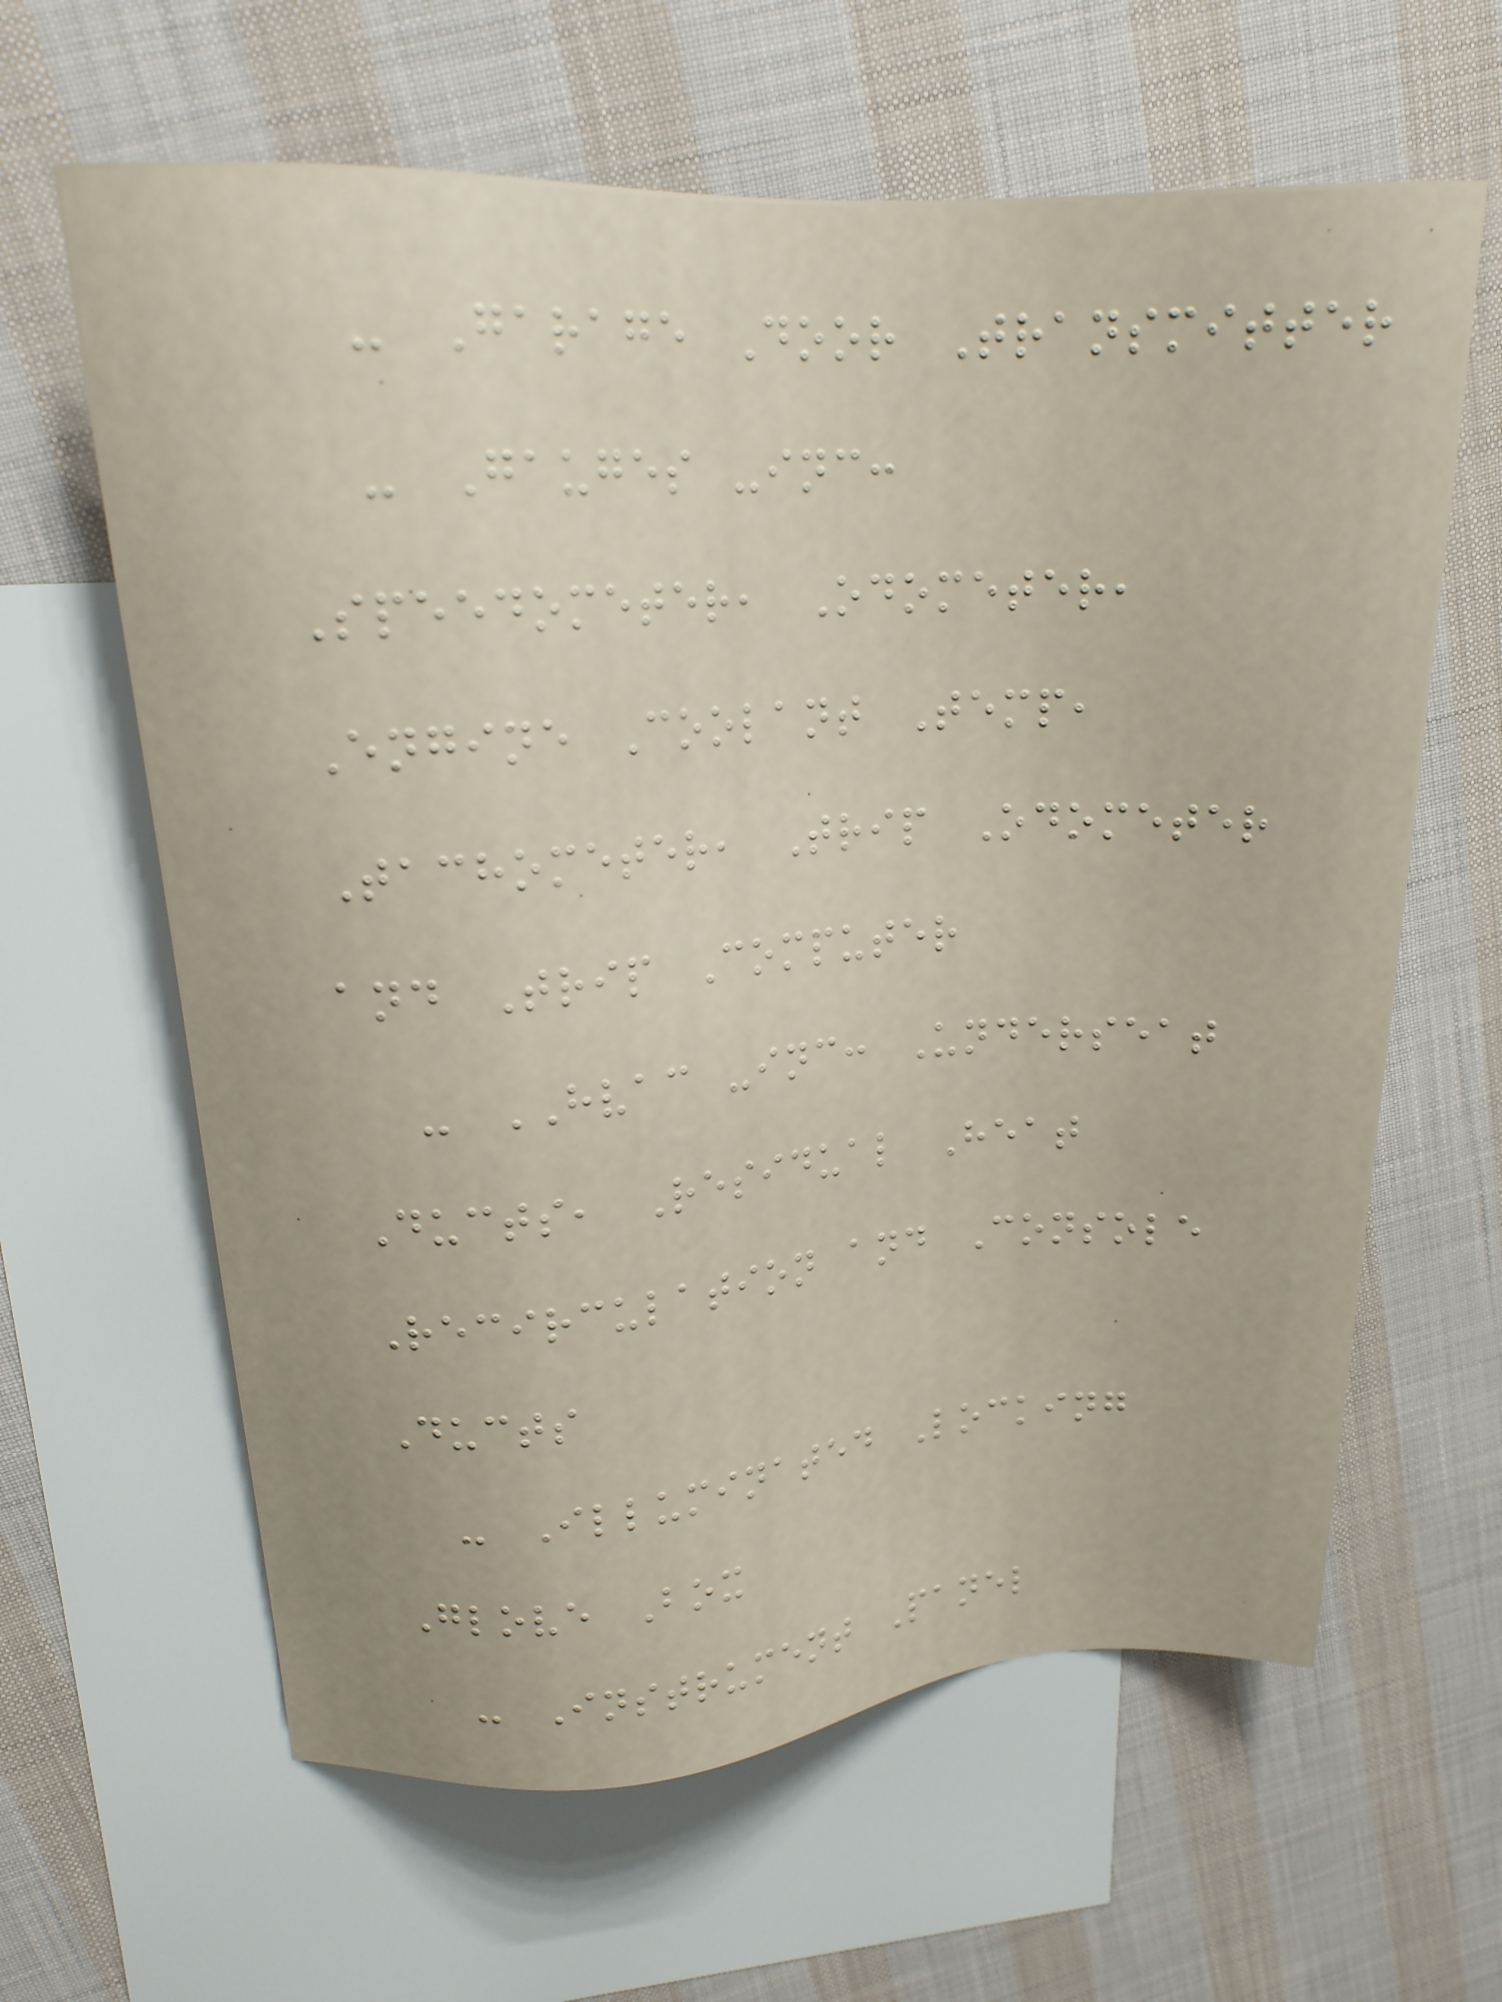- Garage Door Transmitter
- Gauges -inc:
Speedometer, Odometer,
Engine Coolant Temp,
Tachometer, Trip Odometer
and Trip Computer
- HVAC -inc: Underseat
Ducts, Residual Heat
Recirculation and Console
Ducts
- Illuminated Locking
Glove Box
- Instrument Panel
